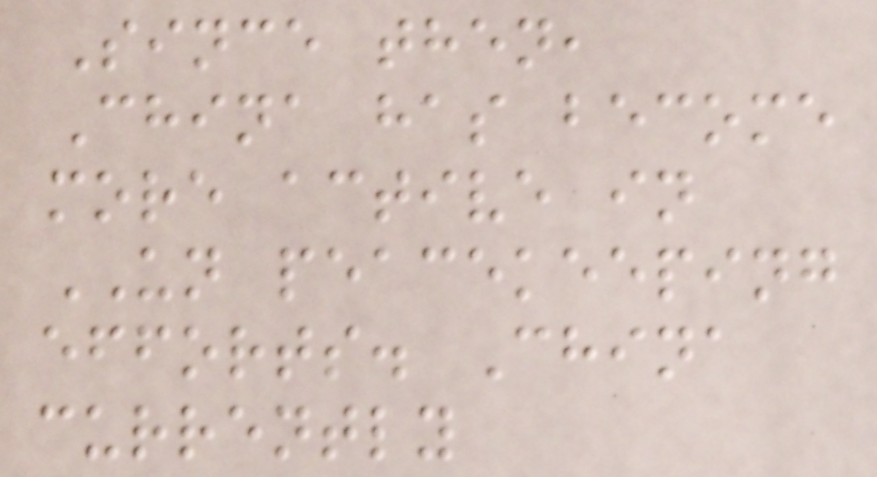Since then,
China has become
more active in
UN peacekeeping
efforts. China
currently
